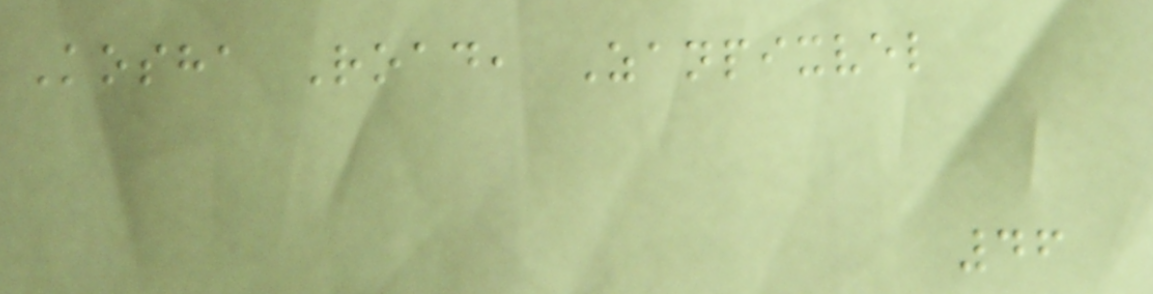Kosha Road, Zanpixvel
46
